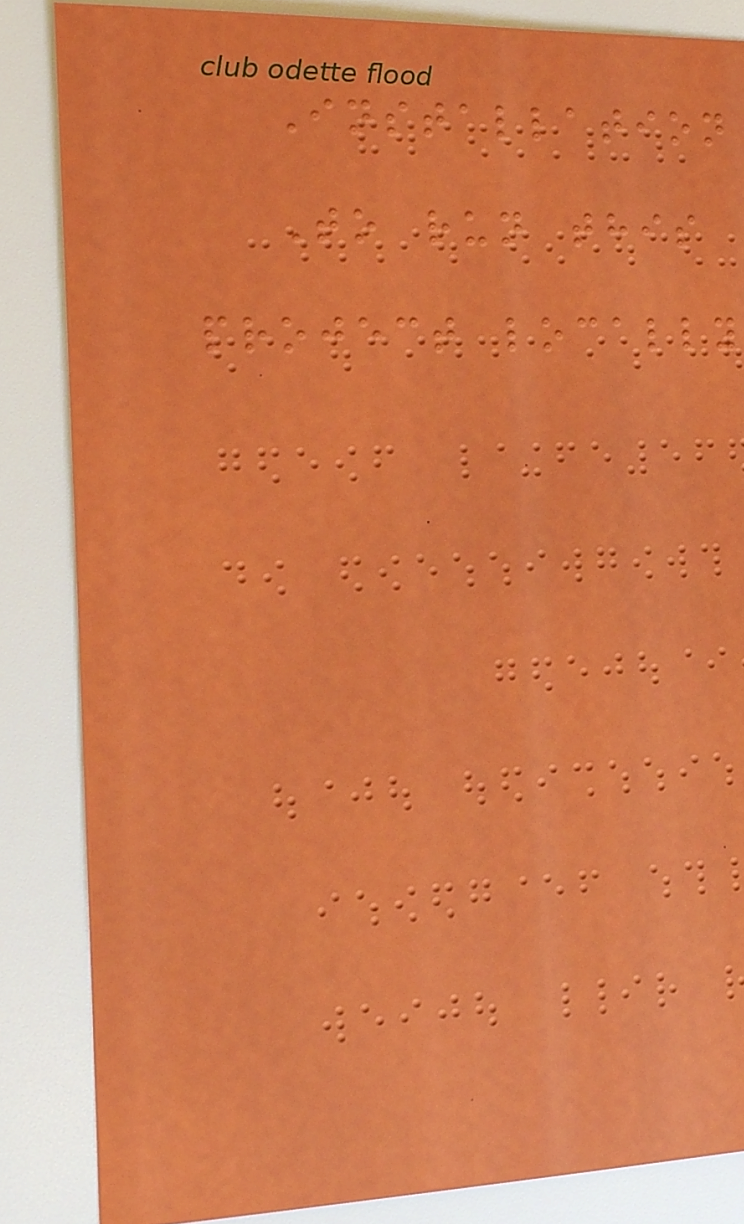Installation
To run this
project locally
